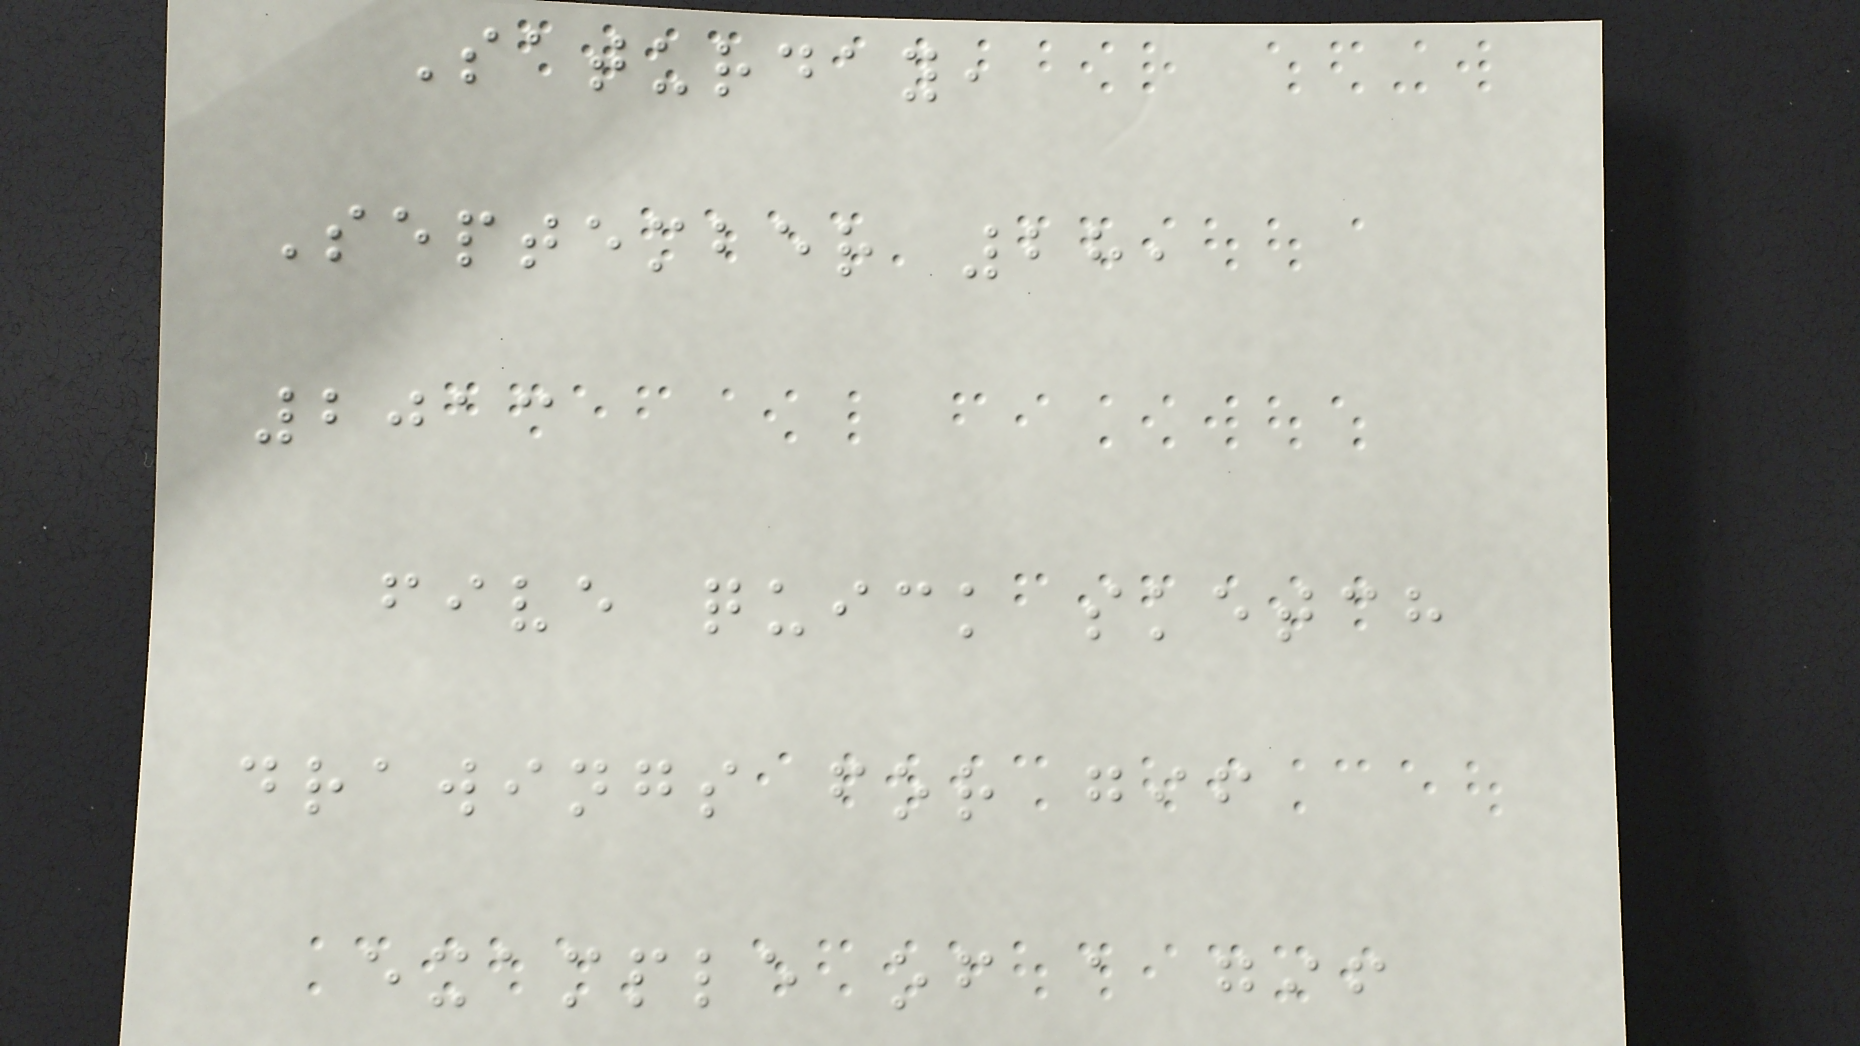Saturday,
September 28,
2013
five quick sketch
drawings for gif
example of a gif
